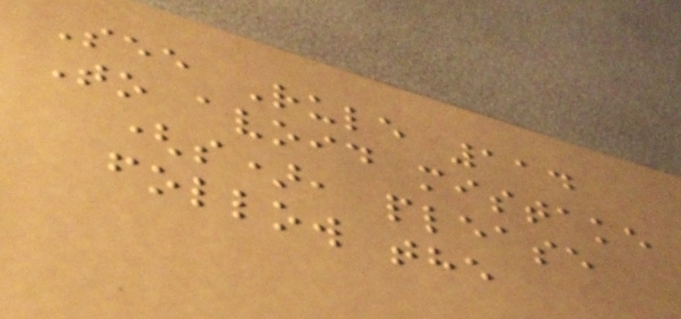See Rule 114
To avoid mistake
(s), please
follow the
